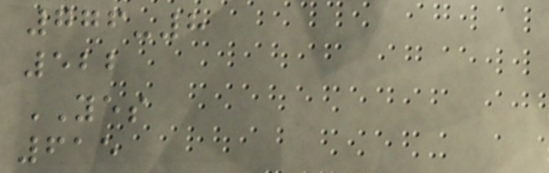776-8
522
YES
615
